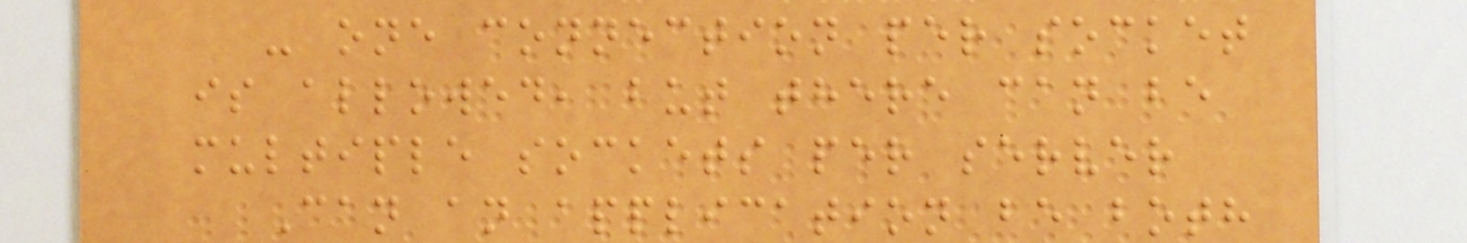- one connection per socket
is allowed, but there can be
multiple sockets per server
Can an application be both
